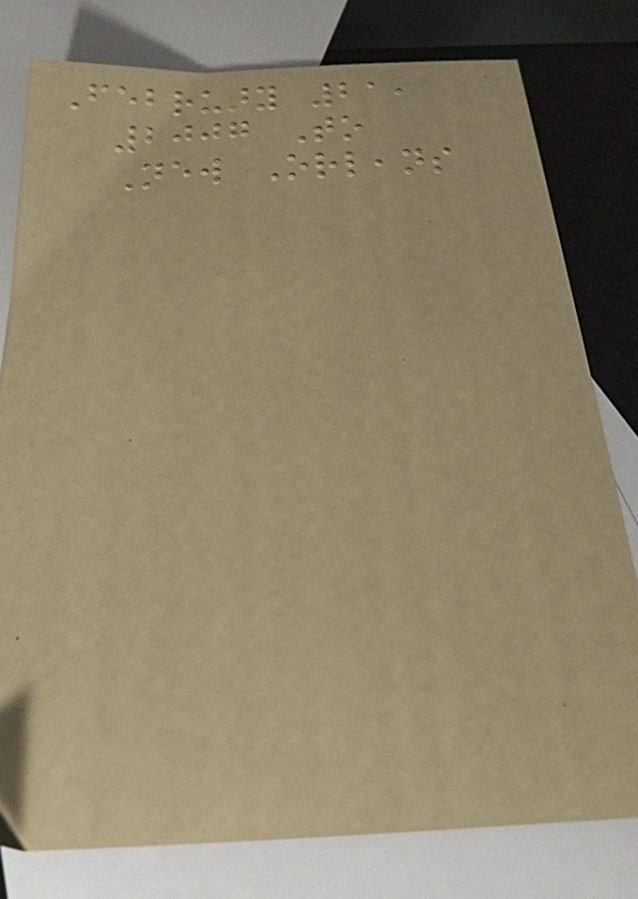February 21,
2007 To
New Orleans
